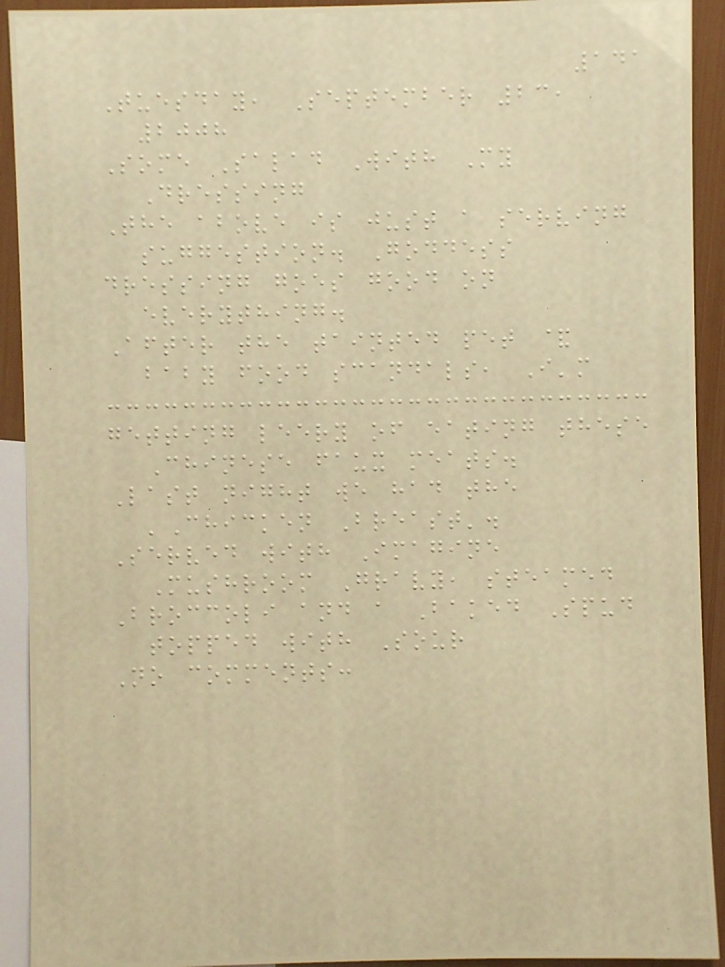141
Tuesday, September 23,
2008
Some Salad With My
Dressing
The above is just a serving
suggestion. Goddess
dressing goes good on
everything.
After the tainted pet &
baby food scandals, I'm
getting leery of eating these
Chinese faux meats.
Last night we had the
'Chicken Breast'.
Served with Imagine
Mushroom Gravy, steamed
Broccoli and a Baked Spud
topped with Sour
No comments:
